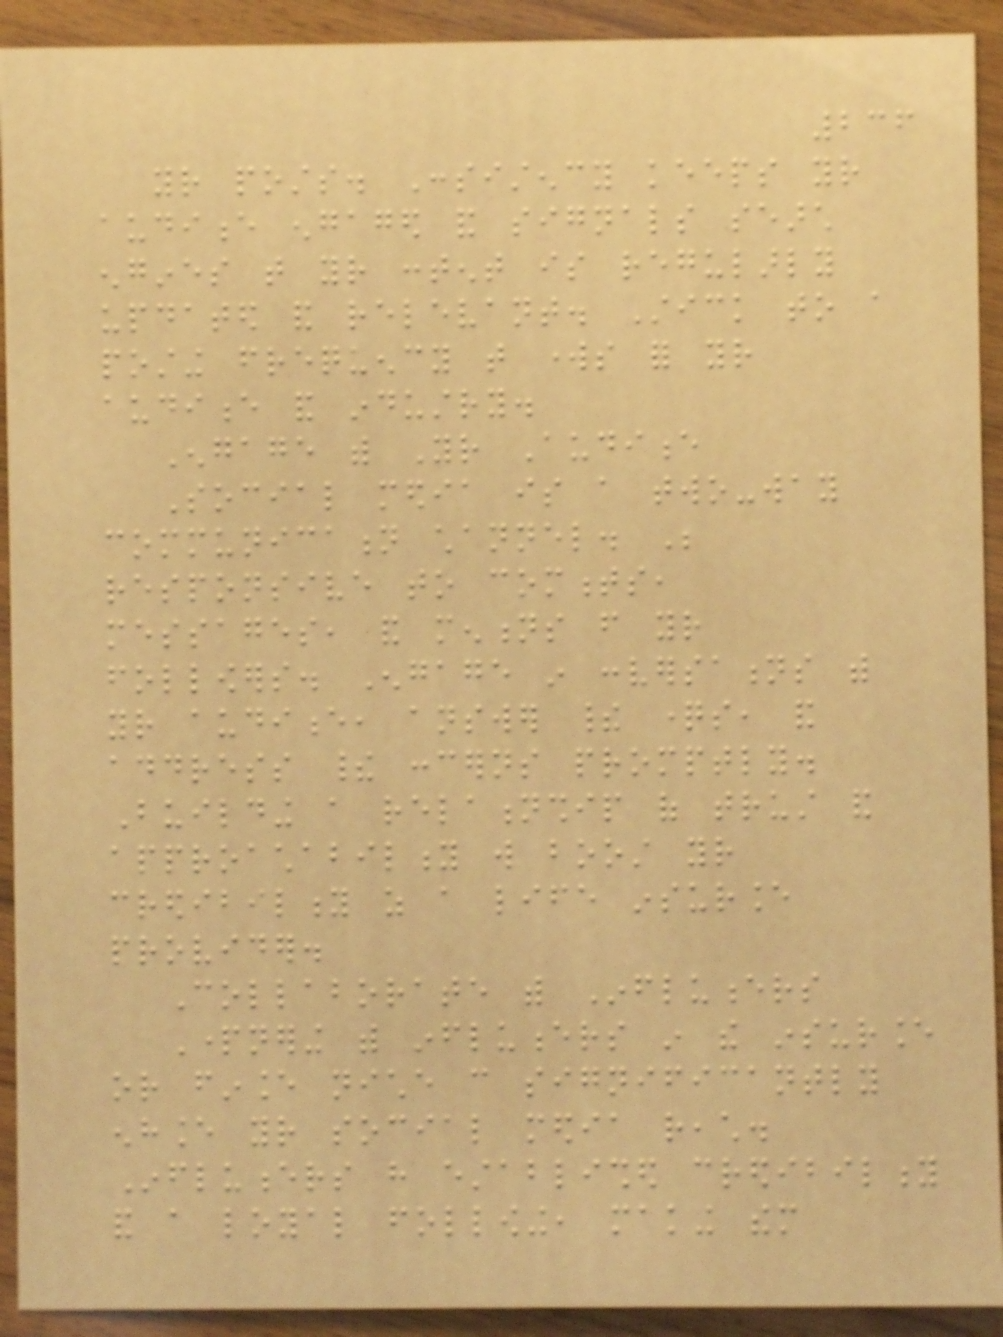236
your posts. Consistency keeps your
audience engaged and signals search
engines that your content is regularly
updated and relevant. Stick to a
posting frequency that works for your
audience and industry.
Engage with Your Audience
Social media is a two-way
communication channel. Be
responsive to comments,
messages, and mentions from your
followers. Engage in conversations with
your audience, answer their questions, and
address their concerns promptly.
Building a relationship of trust and
approachability will boost your
credibility as a life insurance
provider.
Collaborate with Influencers
Partnering with influencers in the insurance
or finance niche can significantly
enhance your social media reach.
Influencers have established credibility
and a loyal following, making them
